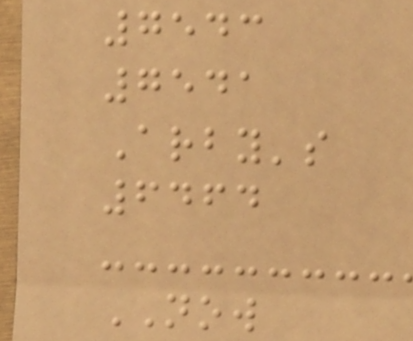7543
7541
Arby's
6464
NOW
